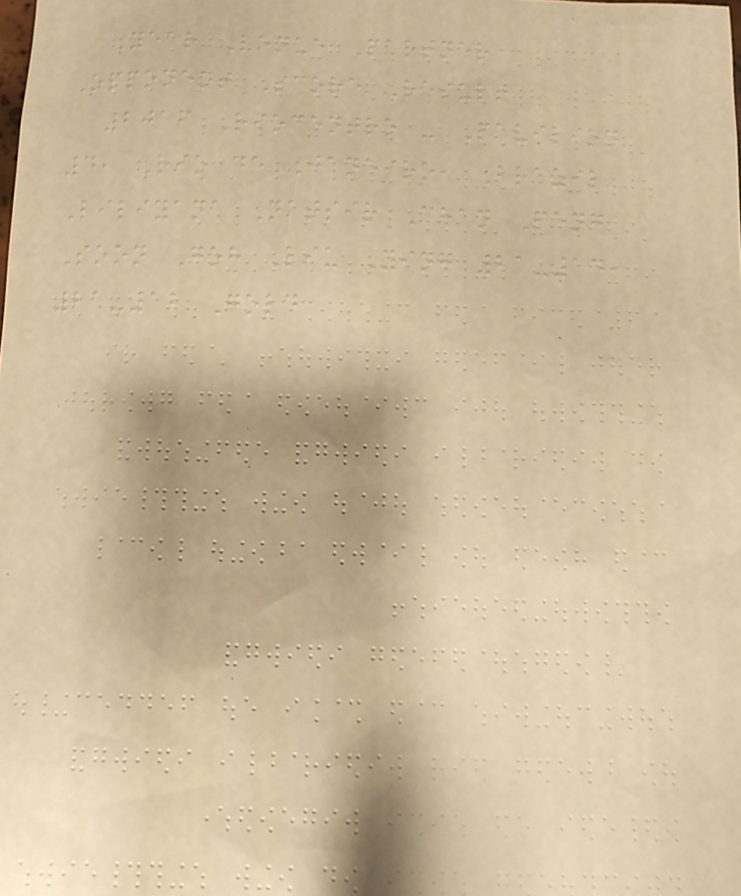Year Venue Partner
Opponent Score Result
2016 Riocentro - Pavilion
4, Rio de Janeiro, Brazil
Liliyana Natsir Chan Peng
Soon Goh Liu Ying 21-14,
21-12 Gold
